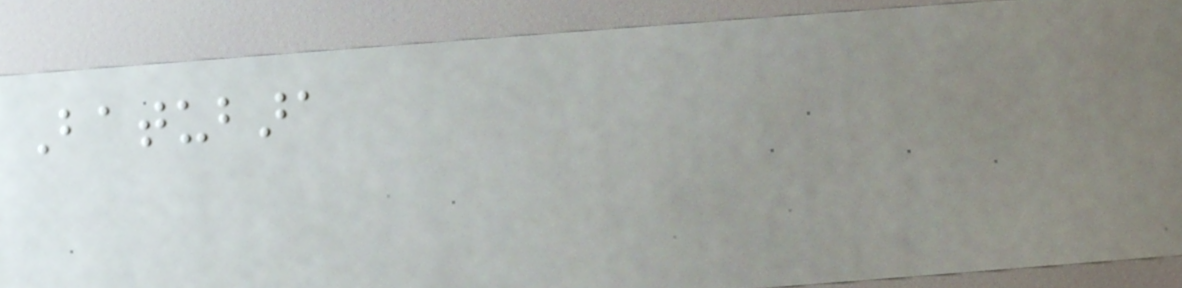Batubara
